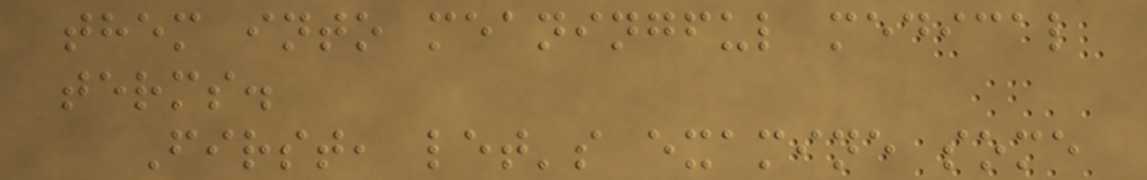them into meaningful medical
terms.
First, let's examine some
